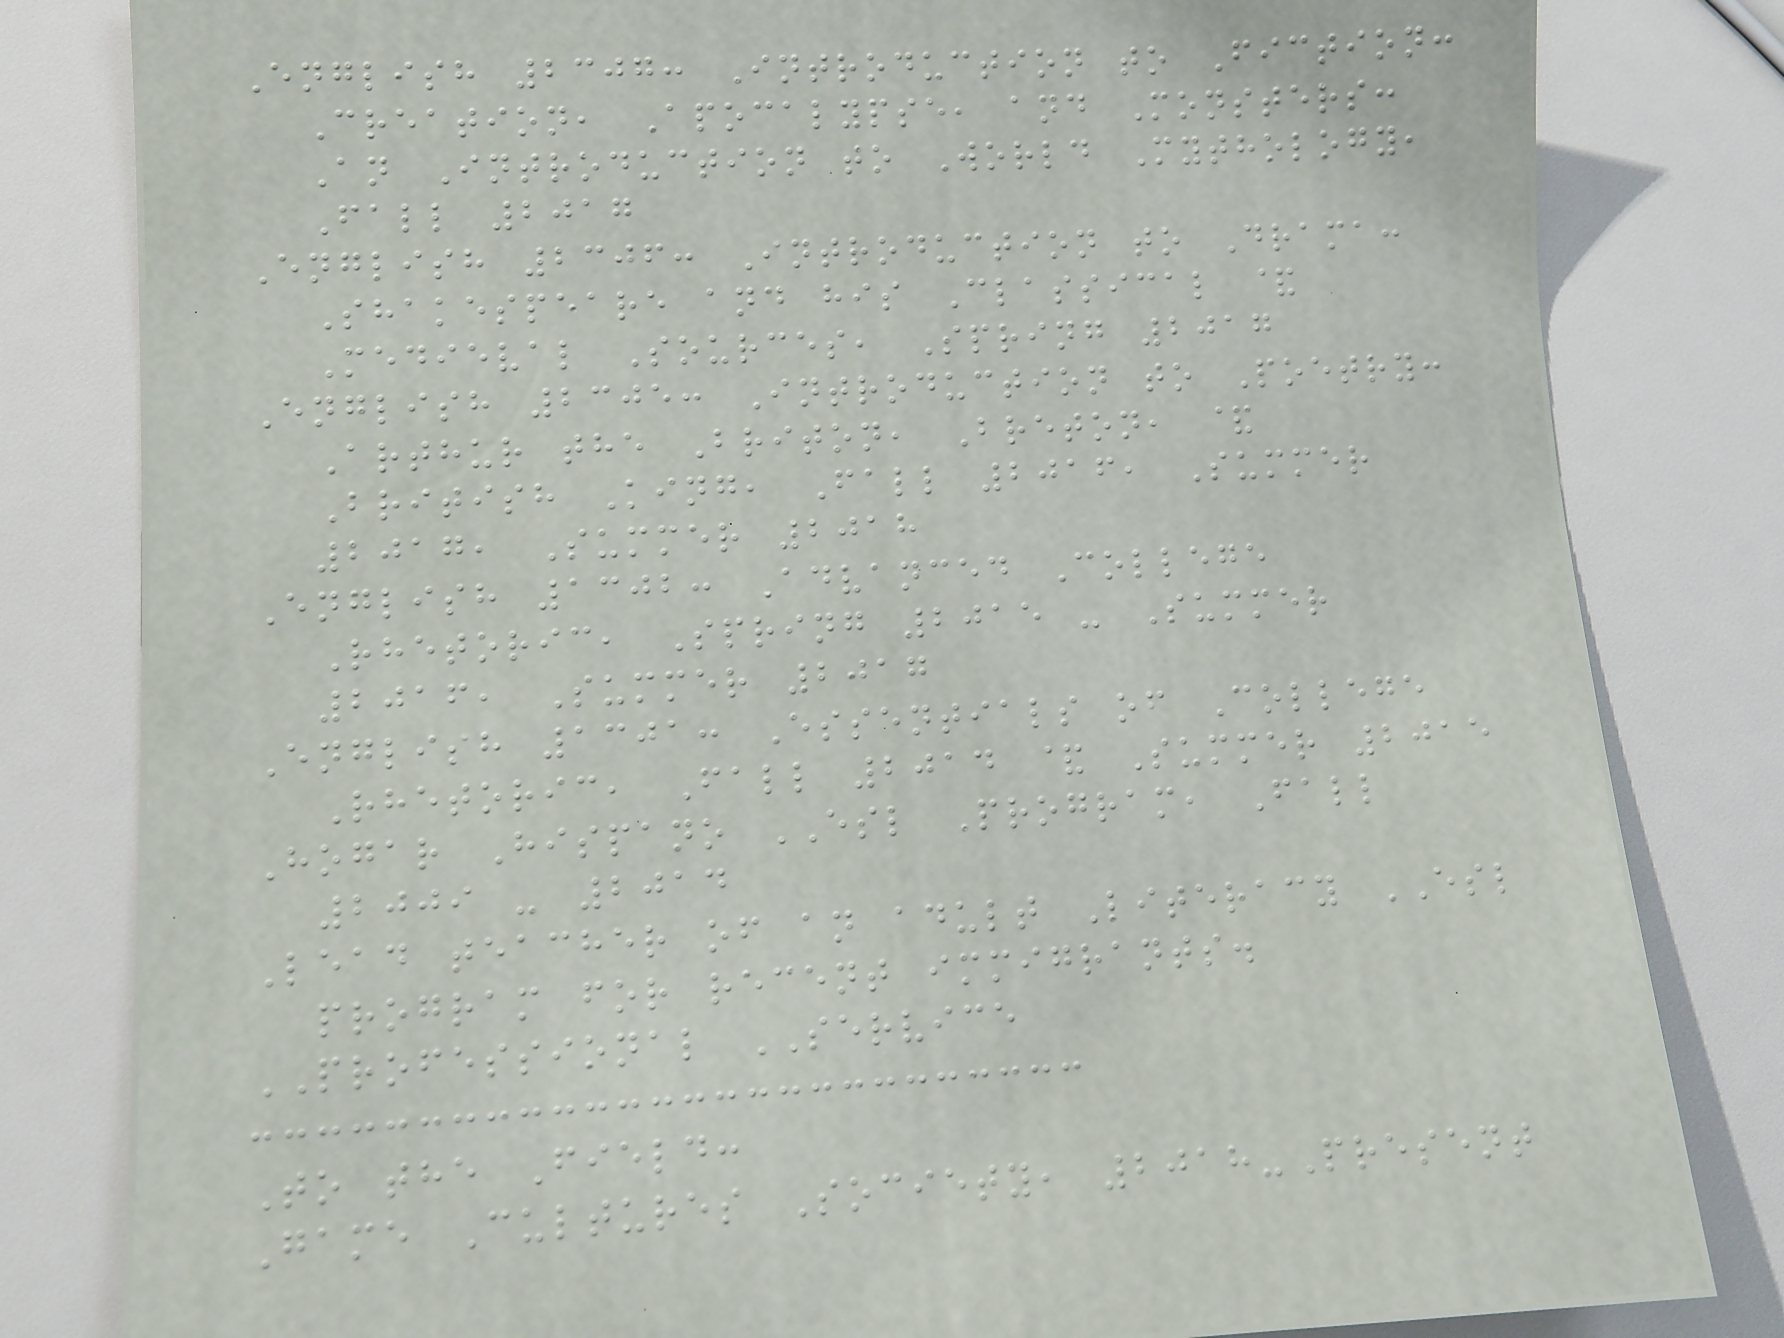English 2307: Introduction to Fiction:
Creation, Apocalypse, and Monsters:
An Introduction to World Mythology,
Fall 2017
English 2306: Introduction to Drama:
Shakespeare and his Classical &
Medieval Sources, Spring 2017
English 2305: Introduction to Poetry:
Arthur the Briton, Breton, &
British King, Fall 2016, Summer
2017, Summer 2018
English 1302: Advanced College
Rhetoric, Spring 2015 - Summer
2016, Summer 2017
English 1301: Essentials of College
Rhetoric, Fall 2014 & Summer 2015
Hogar Hispano ESL Program, Fall
2009 - 2014
Lead teacher of an adult Literacy ESL
program for recent immigrants.
PROFESSIONAL SERVICE
To the Field:
Game Cultures Society, 2018-Present
